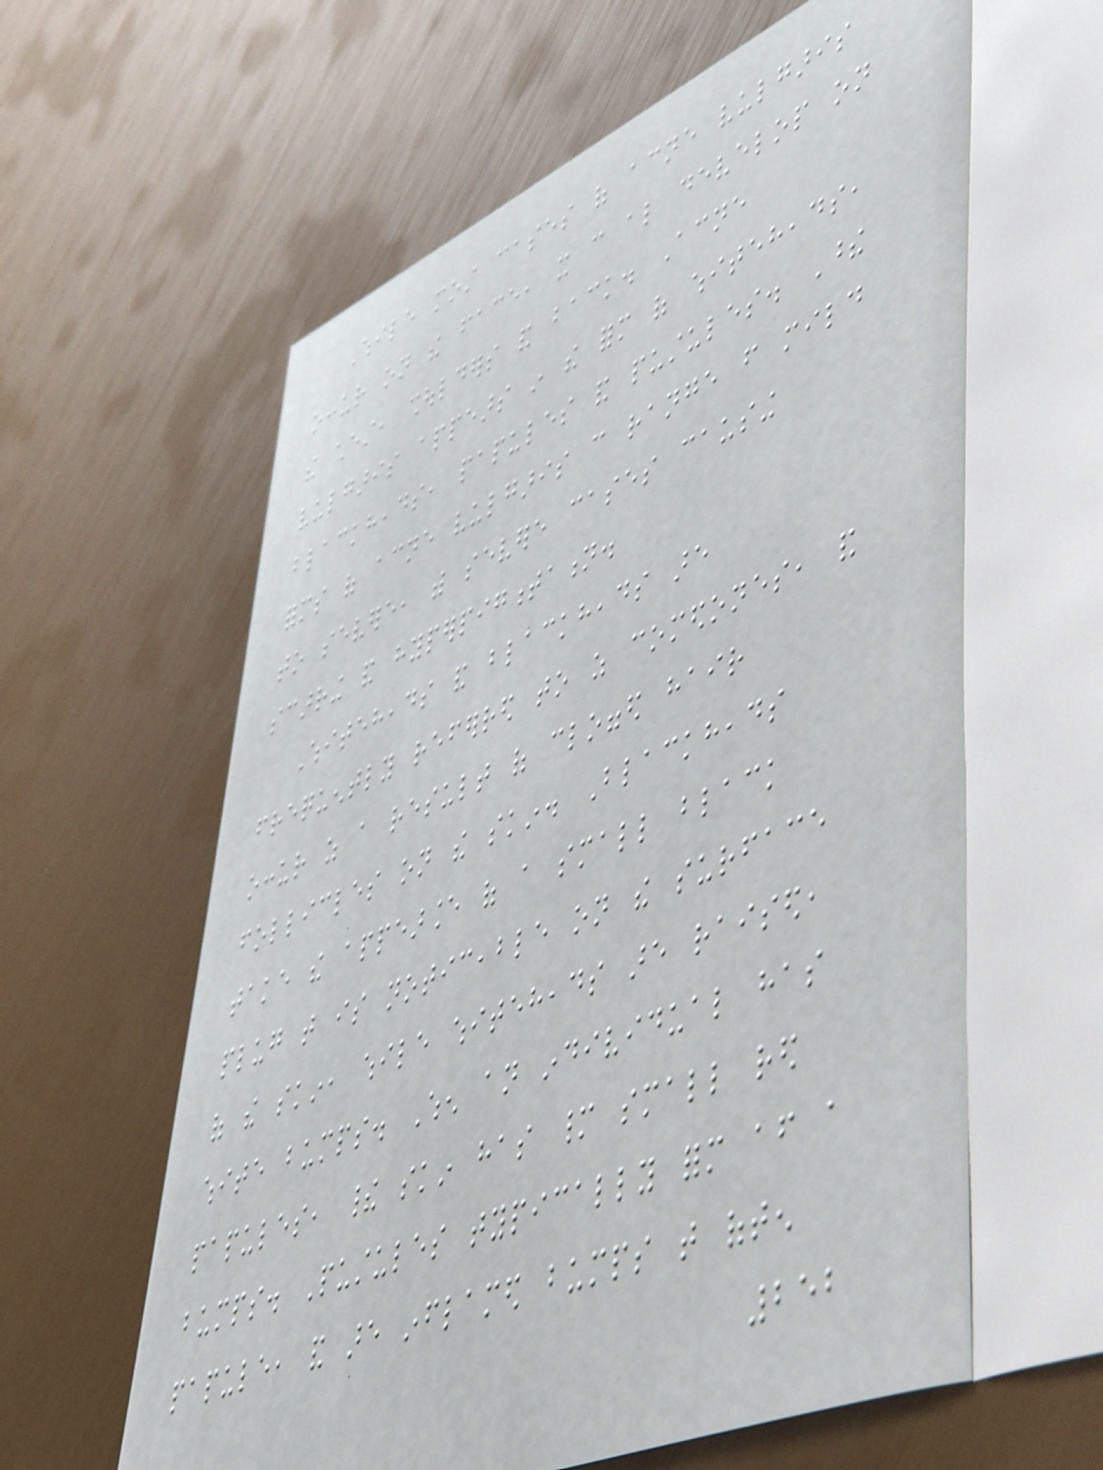While most cases of acne vulgaris
occur on the face, it can also develop on
the chest, shoulders and back. Acne
vulgaris appears in the form of whiteheads,
blackheads, papules and pustules. These
forms of acne vulgaris can range from mild
to severe, with severe cases causing
scarring and hyperpigmentation.
Whiteheads and blackheads are
frequently referred to as comedones, and
occur as a result of clogged hair
follicles on the skin. Blackheads
take the appearance of a small black
plug that is noticeable on the surface
of the skin, while whiteheads are raised,
white bumps. When an individual has
papules, their skin has many small red
bumps. Pustules typically form after a
papule, and are inflamed bumps that often
252
